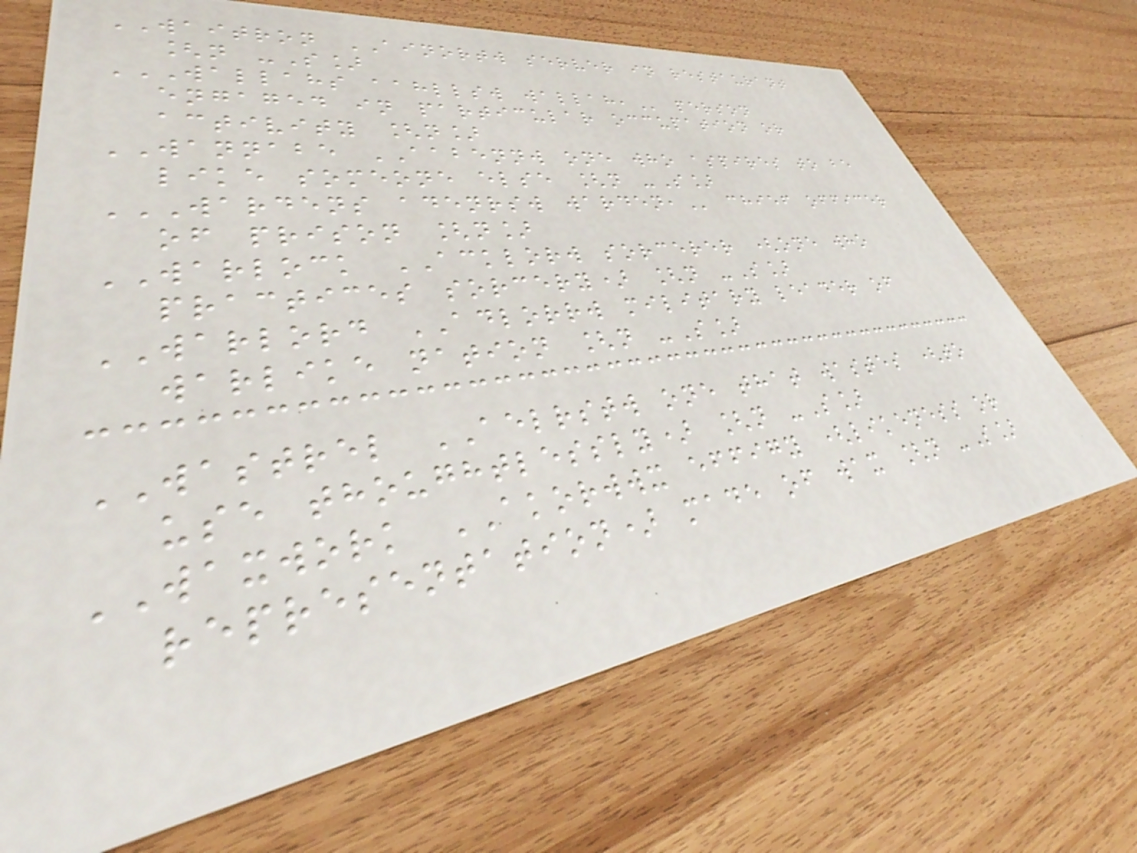WAITRON AINORTW server in restaurant
[n -S]
WALLAHS AAHLLSW WALLAH, person
engaged in particular occupation or
activity [n]
WANNABE AABENNW one who aspires to be
like someone else [n -S]
WARDENS ADENRSW WARDEN, chief officer
of prison [n]
WARLOCK ACKLORW sorcerer (one who
practices sorcery) [n -S]
WARLORD ADLORRW military leader of
warlike nation [n -S]
WASTREL AELRSTW one that wastes (to
use thoughtlessly) [n -S]
WAXWORK AKORWWX effigy (likeness or
representation) made of wax [n -S]
